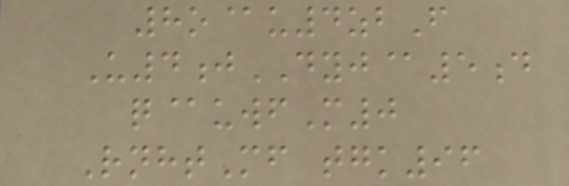8o@u4zbF
U4jDYJ@5d
q@uwfM0
RnhtMf tgk96
